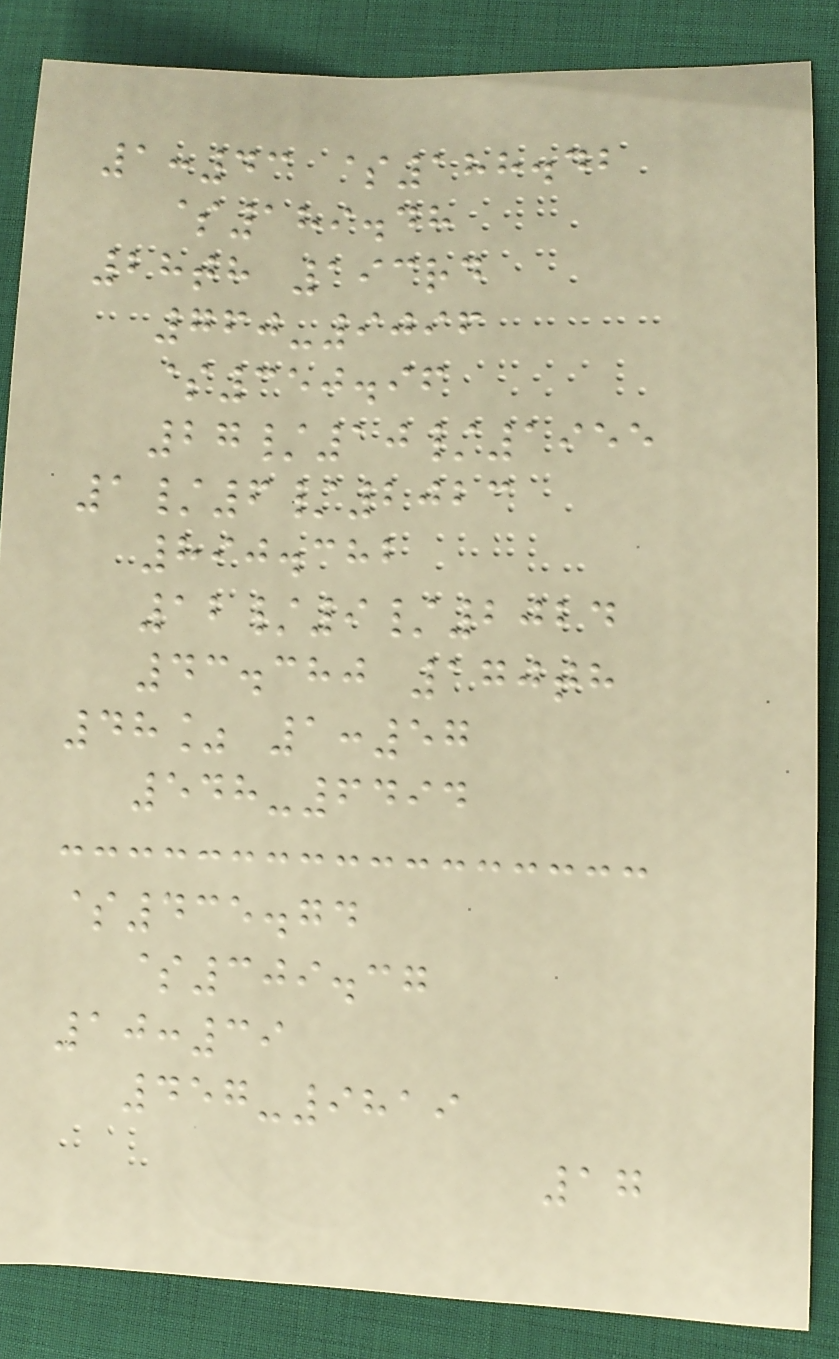1:43 $188.42
$189.48
28th 193rd
760-9096
$350.96
27/10/1955
1/6/2023
890.382
12/9/2024
43.380 170th
48% 1:57
548-6494
$435.74
$309.37
10:39
457-9819
17
